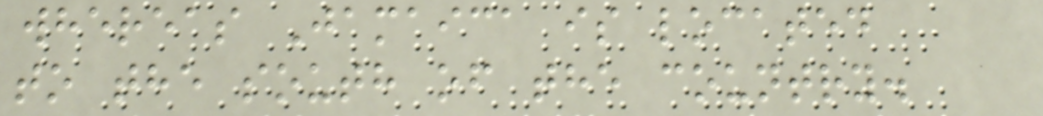whereas Jamaica is located
to the south of the country.
